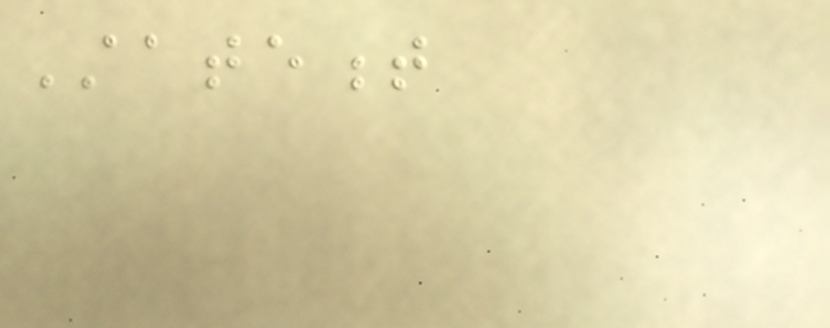Statement
